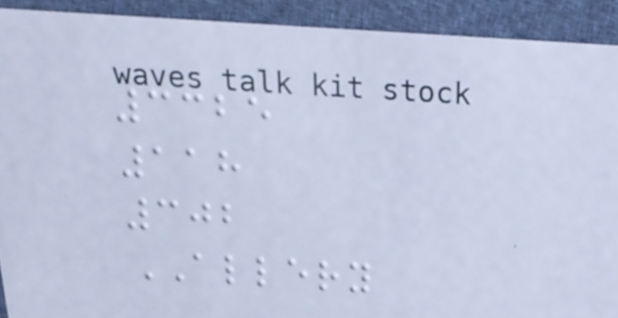3325
118
302
ALLERY
